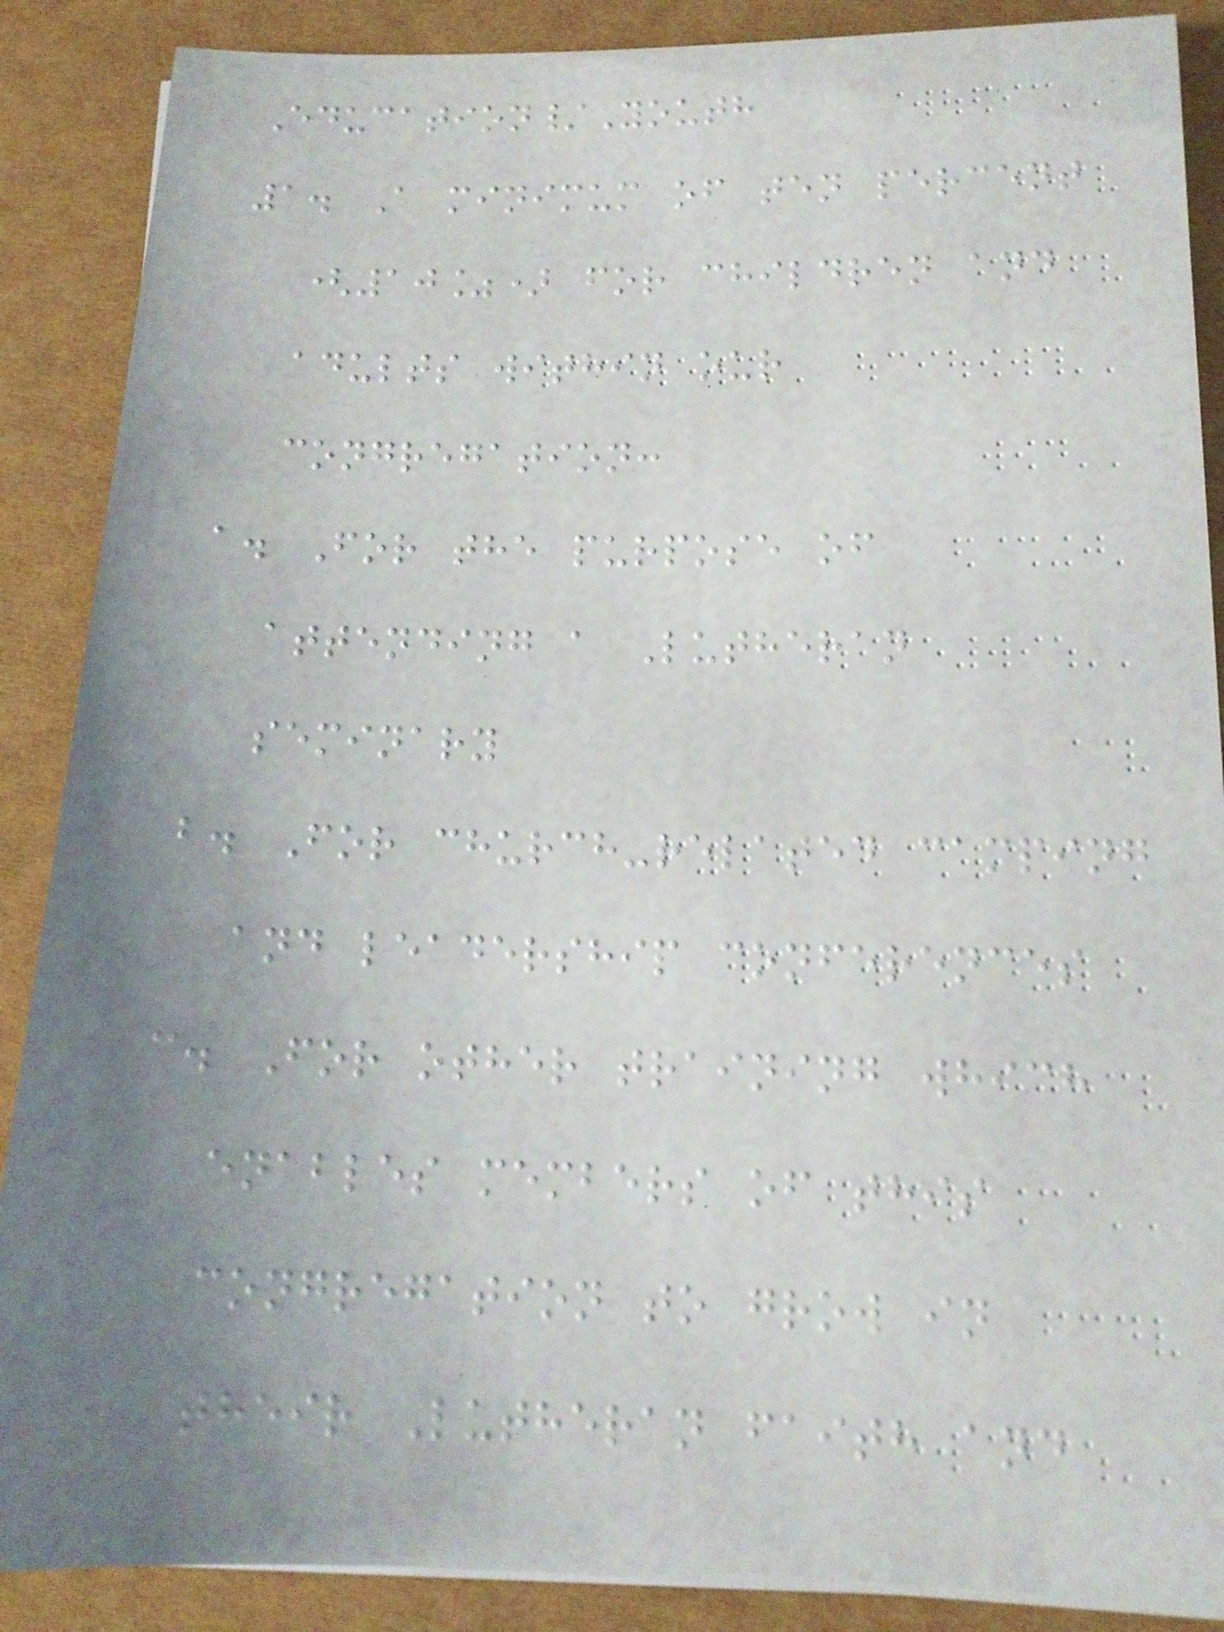Education/Youth
1. A minimum of ten percent
(10%) for children and
adults within our
congregation:
a. For the purpose of
attending a Lutheran
seminary
b. For church-related camping
and leadership conferences
c. For other training which
enables members of this
congregation to grow in
their Lutheran faith and
